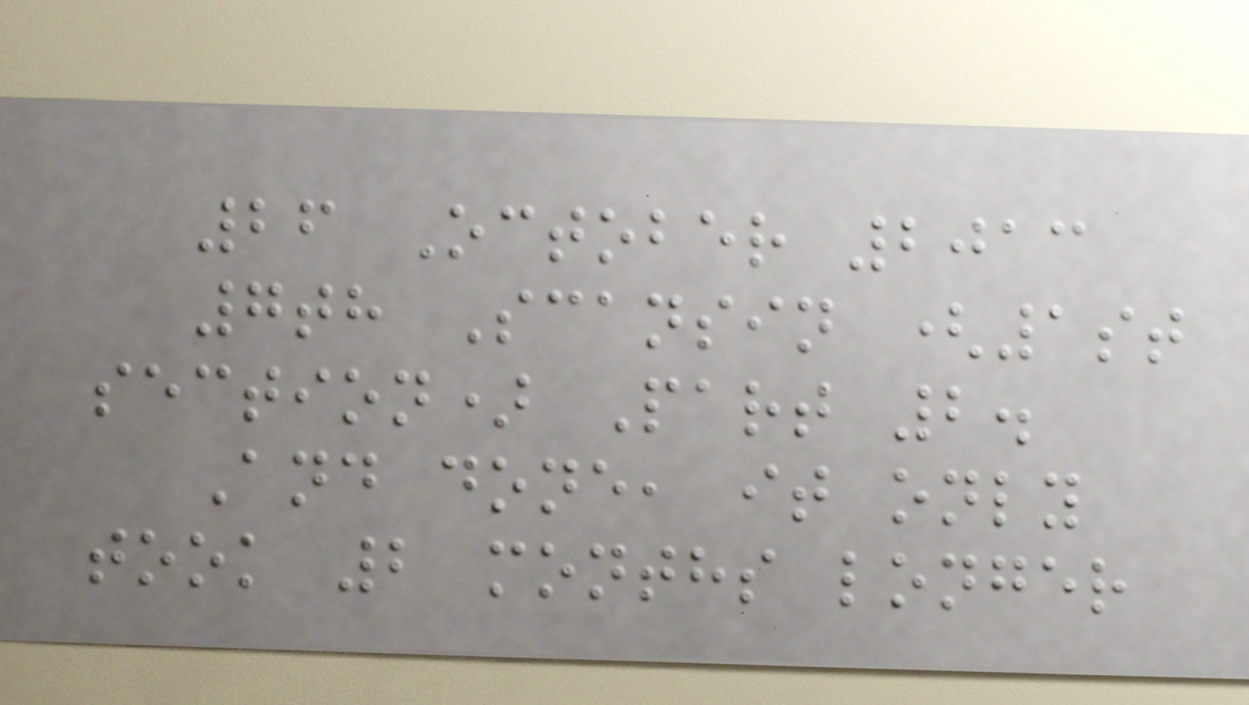26 October 2013
7th Scansin (1st
section) Part 2.
And done, it only
took 2 months longer
